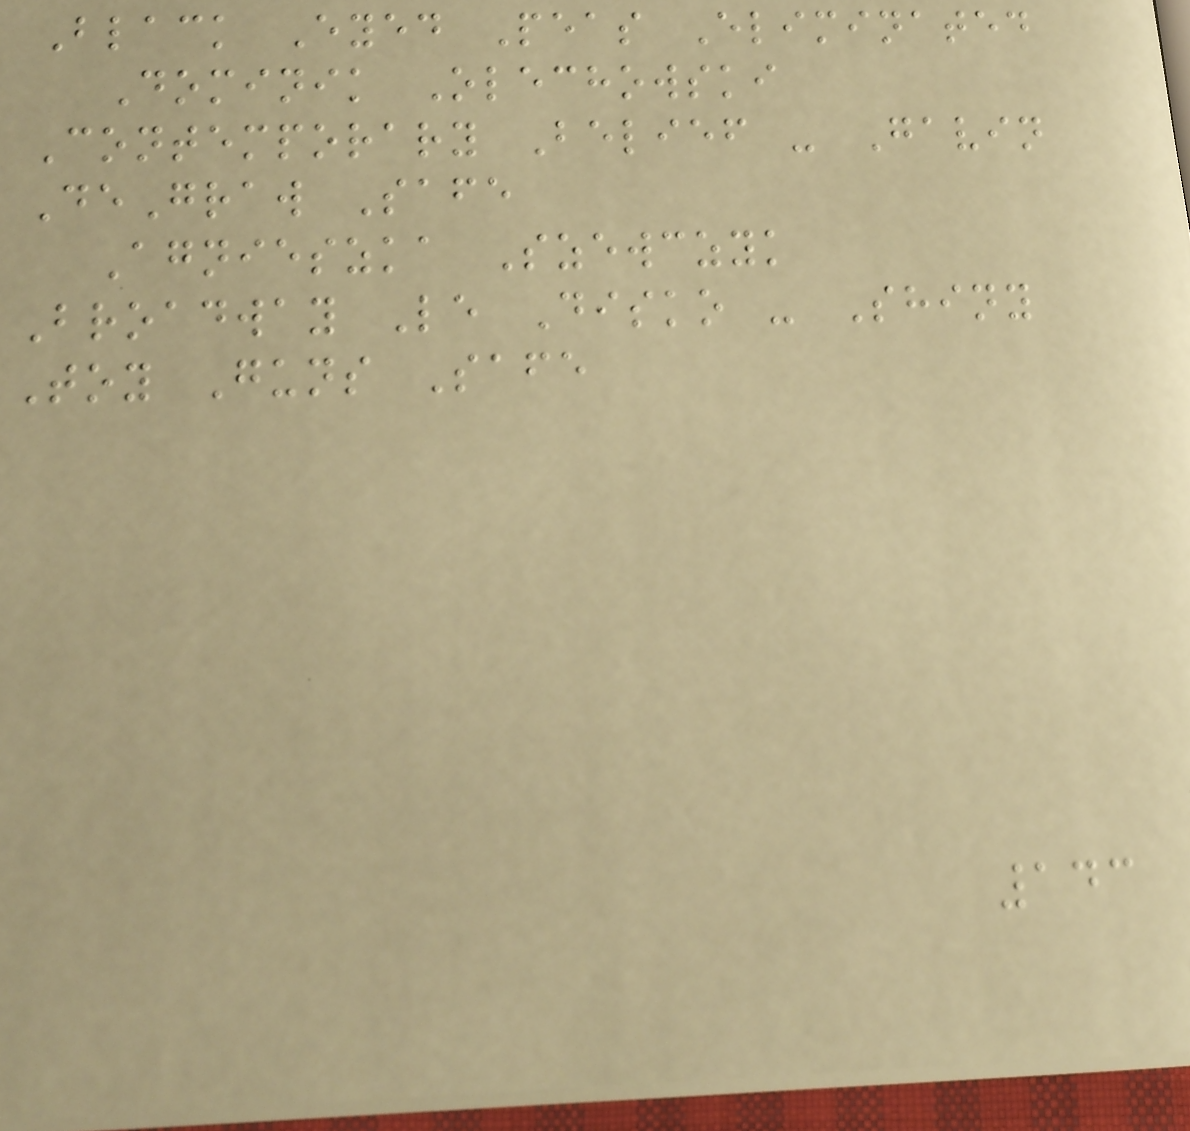Black Eyed Peas Eliminated
Dominik Olechowski
Contemporary Belief - Gavin
DeGraw Safe
Agnieszka Szewczyk
Broadway Le Disko - Shiny
Toy Guns Safe
143
